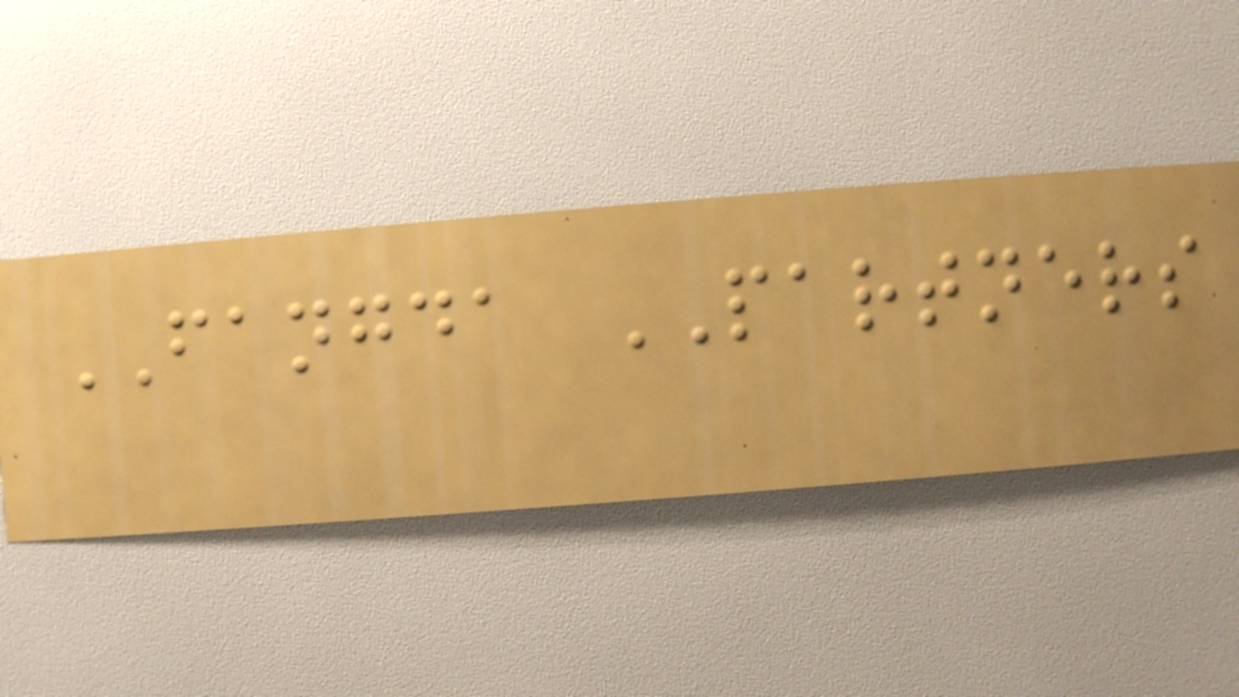FANGDA PARTNERS
